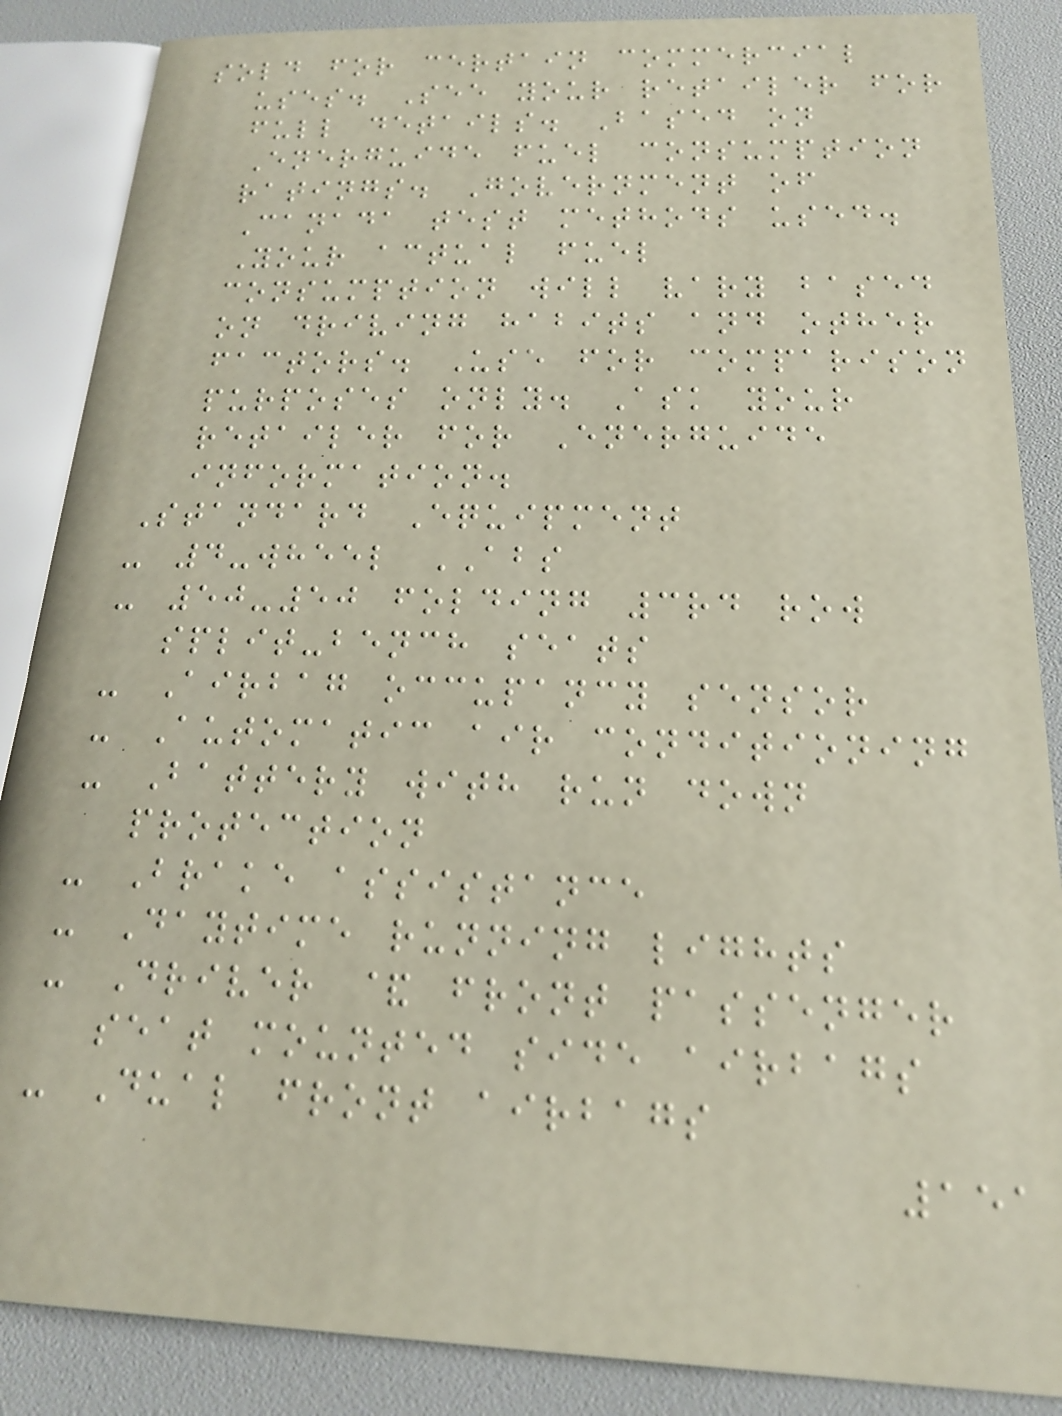sold for certain commercial
uses. See your retailer for
full details. Based on
Energuide fuel consumption
ratings. Government of
Canada test methods used.
Your actual fuel
consumption will vary based
on driving habits and other
factors. Use for comparison
purposes only. Ask your
retailer for Energuide
information.
Standard Equipment
- 4-wheel ABS
- 50-50 folding 3rd row
split-bench seats
- Airbag occupancy sensor
- Automatic air conditioning
- Battery with run down
protection
- Brake assistance
- Daytime running lights
- Driver & front passenger
seat mounted side airbags
- Dual front airbags
151
